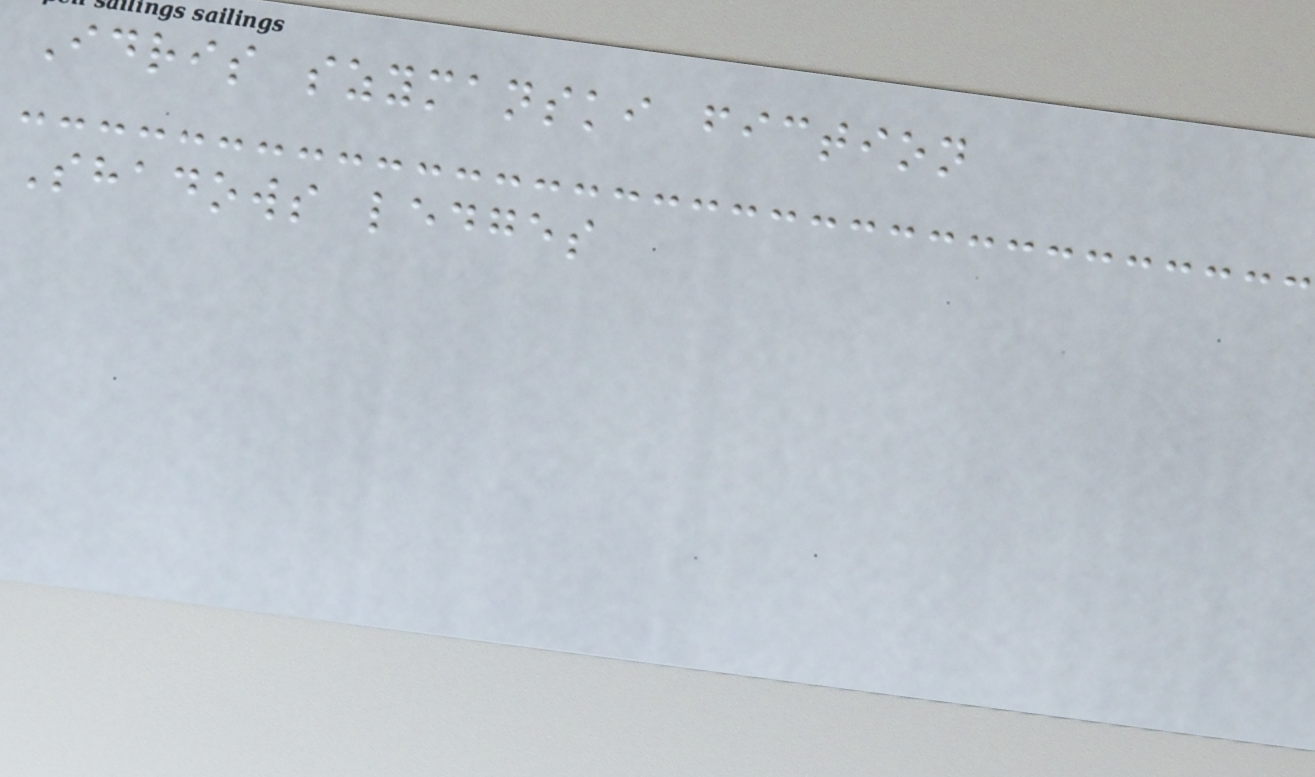Idris szymanski fiction
Shadows ledges
